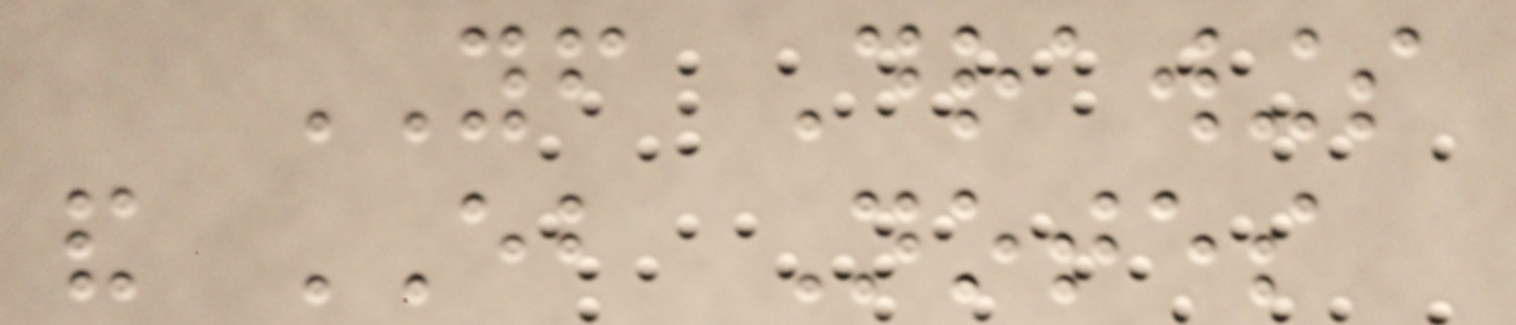YF Drawings
and EB Notes
